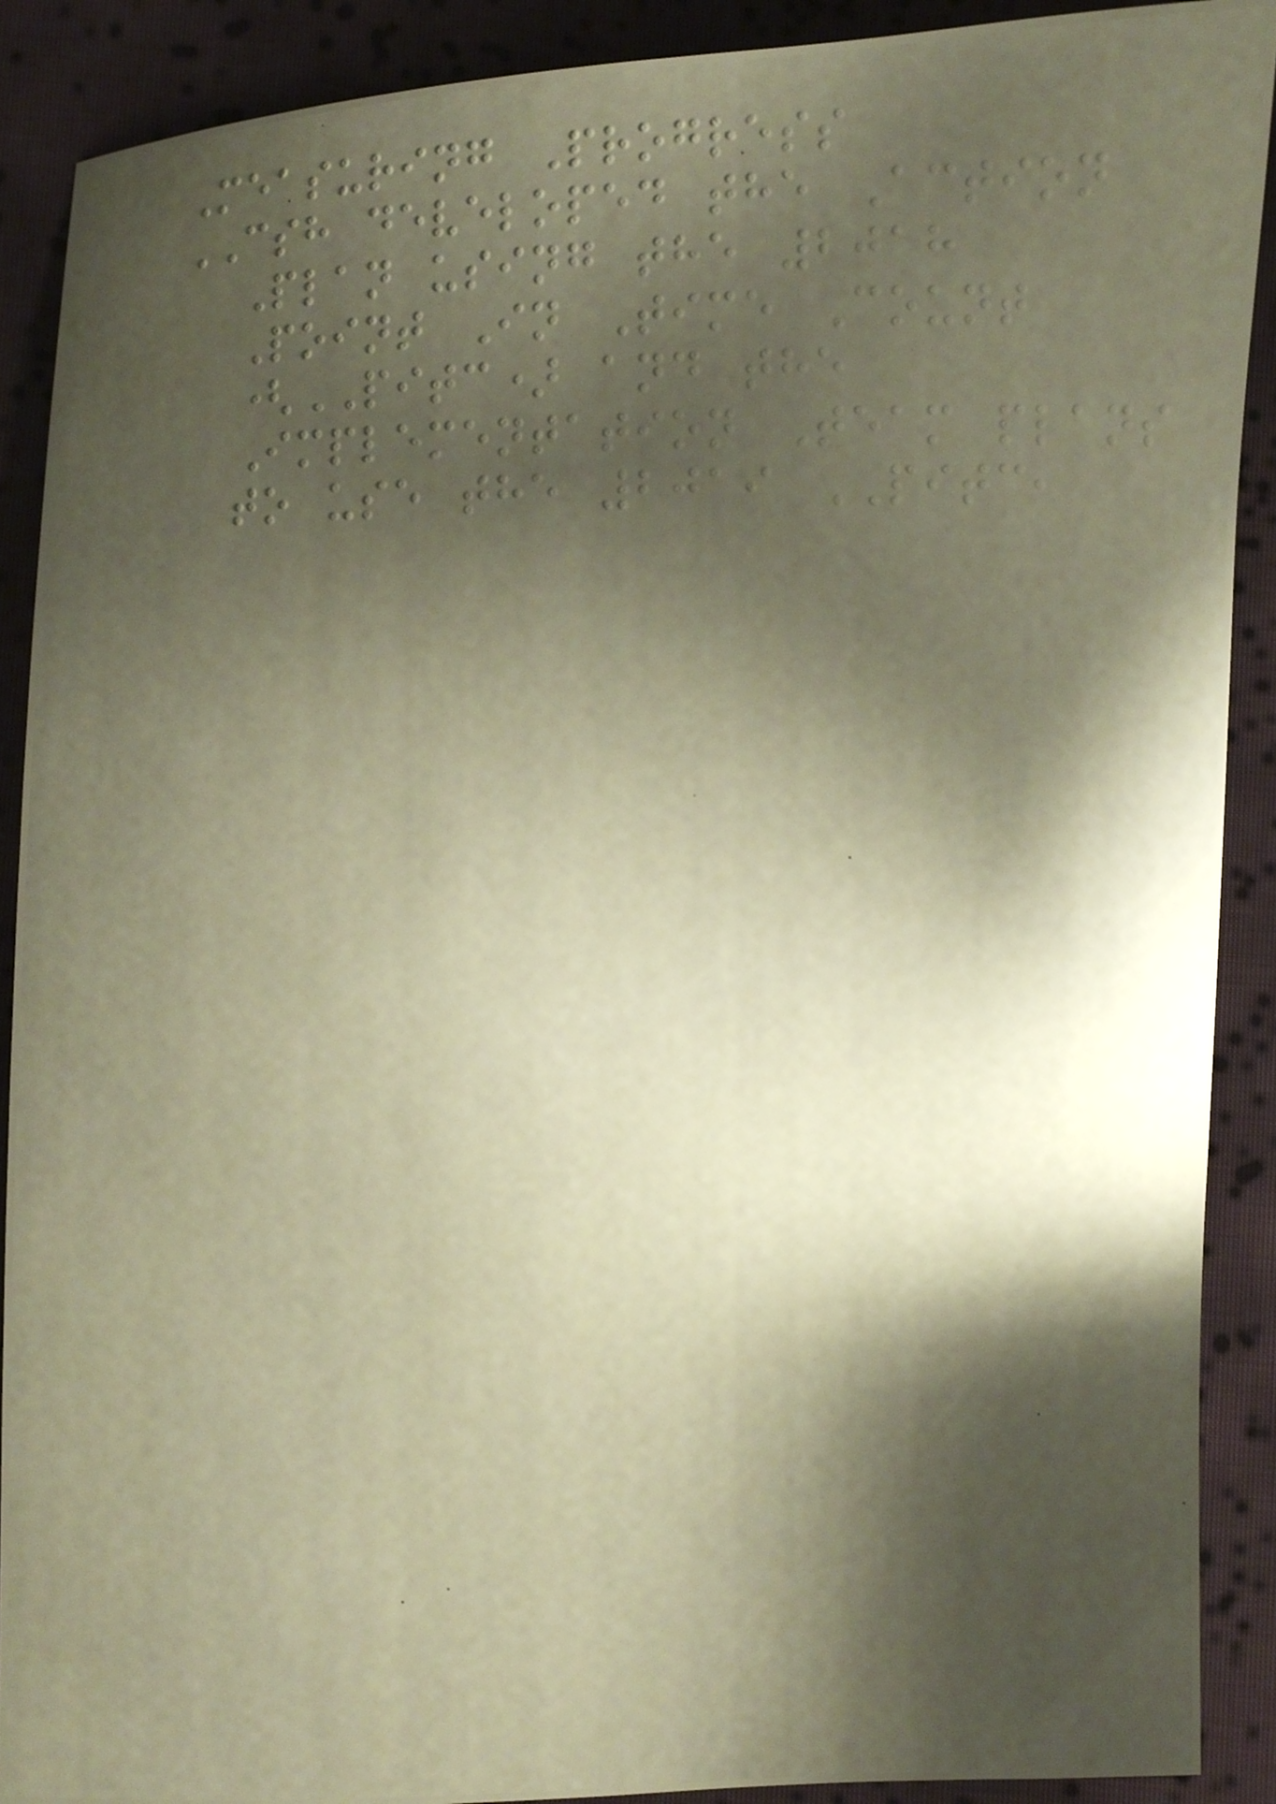Measuring Progress
CSH developed the Action
Plan using the 2018
Point In Time Count
(PITC) and the
Implementation Team plans
to use the 2019 PITC,
